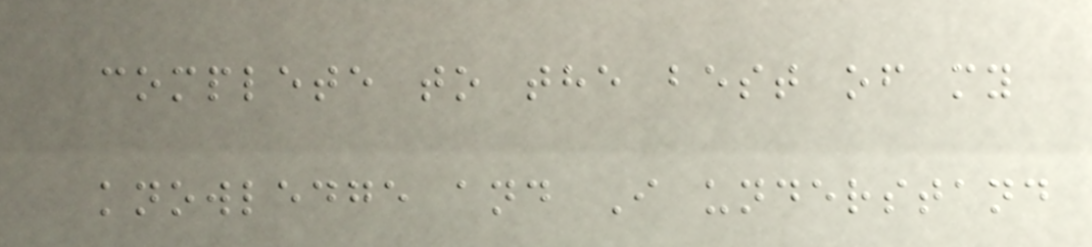complete to the best of my
knowledge and I understand
